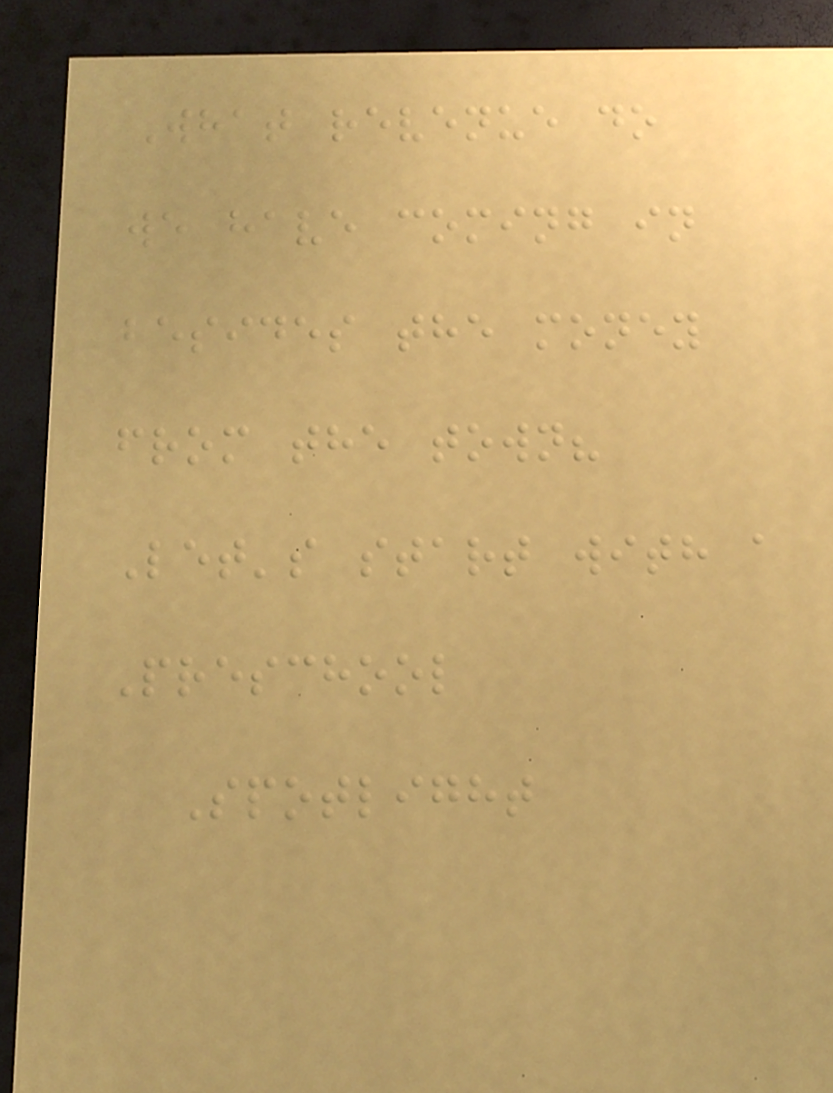What revenue do
we have coming in
besides the money
from the town?
Let's start with a
Preschool
Spotlight
